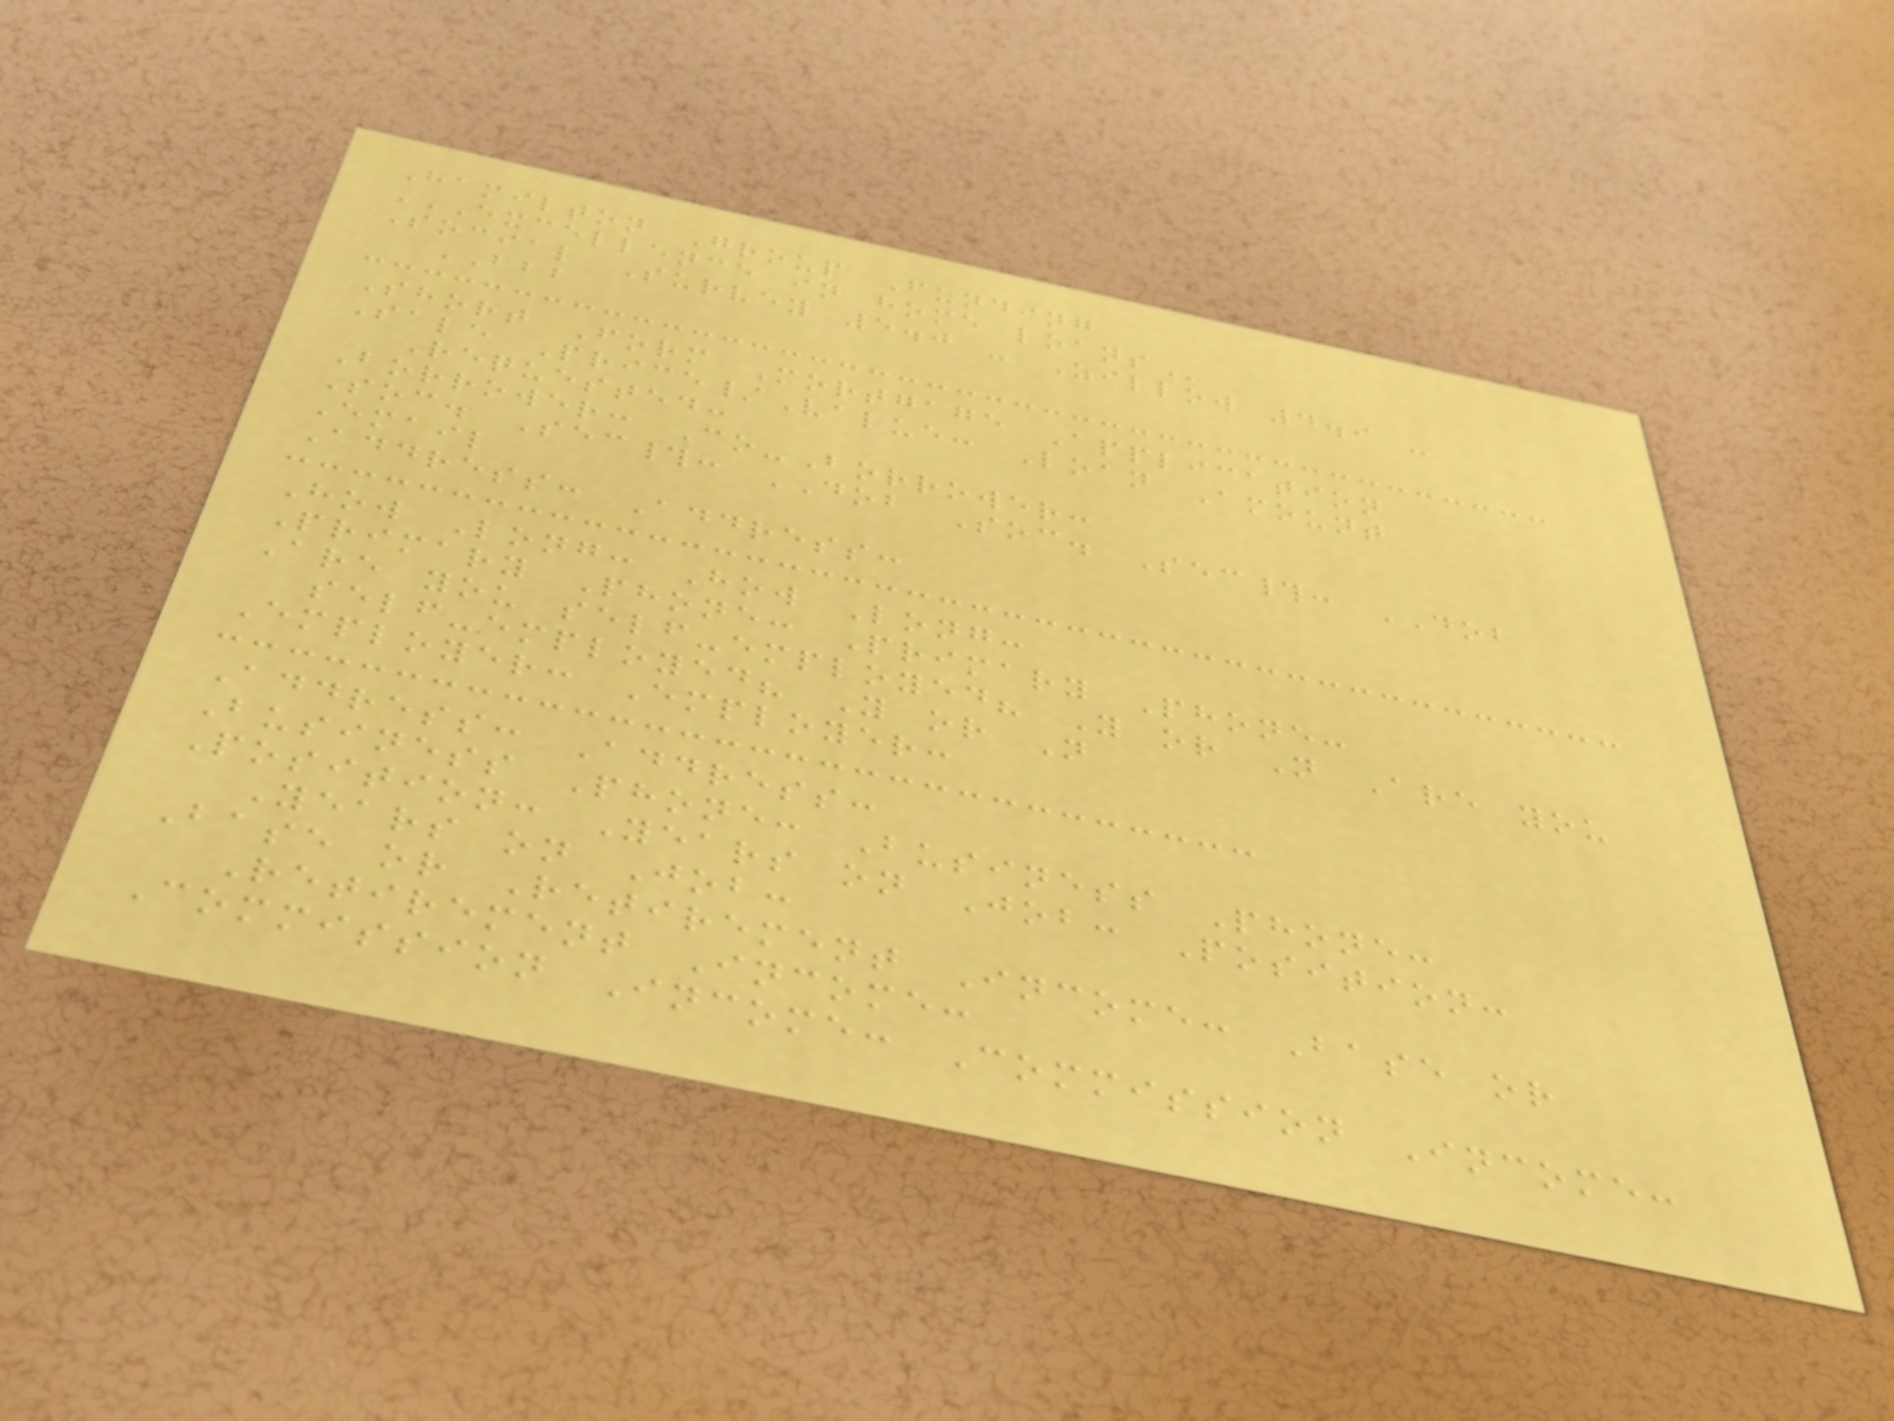Hamilton Group Funding
EXCELLENCE IN HOME LOANS
Social Survey 5.0 - Zillow 4.9 -
BBB
Short Form Mortgage Application
Sale Price/Value: Loan Amount
Requested:
Borrower: Co-Borrower:
Soc. Sec#: DOB Soc. Sec#: DOB
Email
Address: Address:
How Long: How Long:
Primary Phone: Primary Phone:
Are you self-employed? Y or N Are you
self-employed? Y or N
Employer: Employer:
Address: Address:
Business Phone: Business Phone:
Position: Years on Job: Position:
Years on Job:
Base or Retirement Income: Base or
Retirement Income:
Commission Income: Commission Income:
